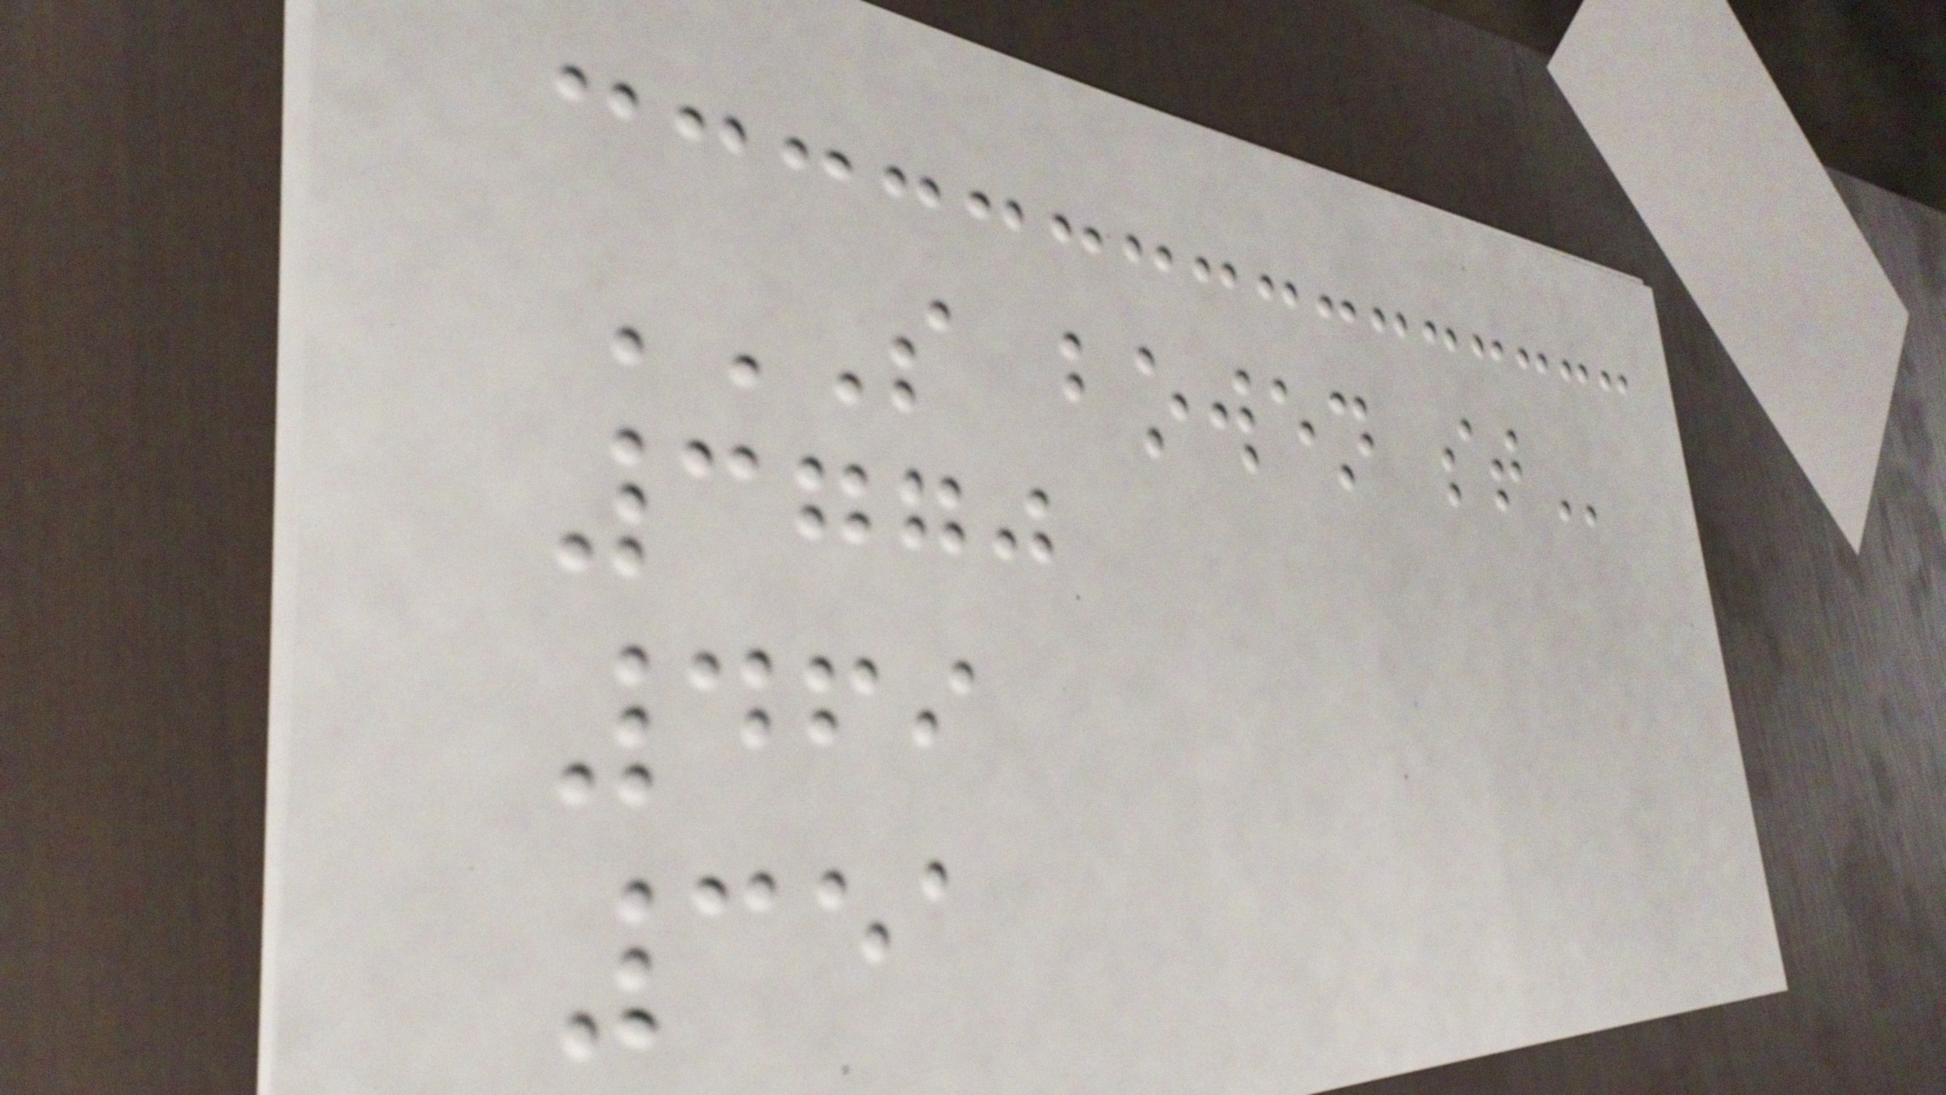S BOWEN ST
3770
469
351
